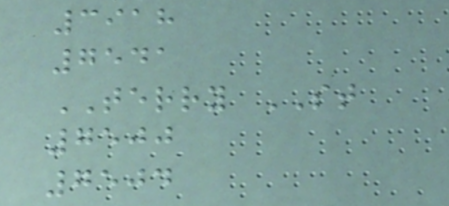3918
7541
TERRY ST
7500
7504
